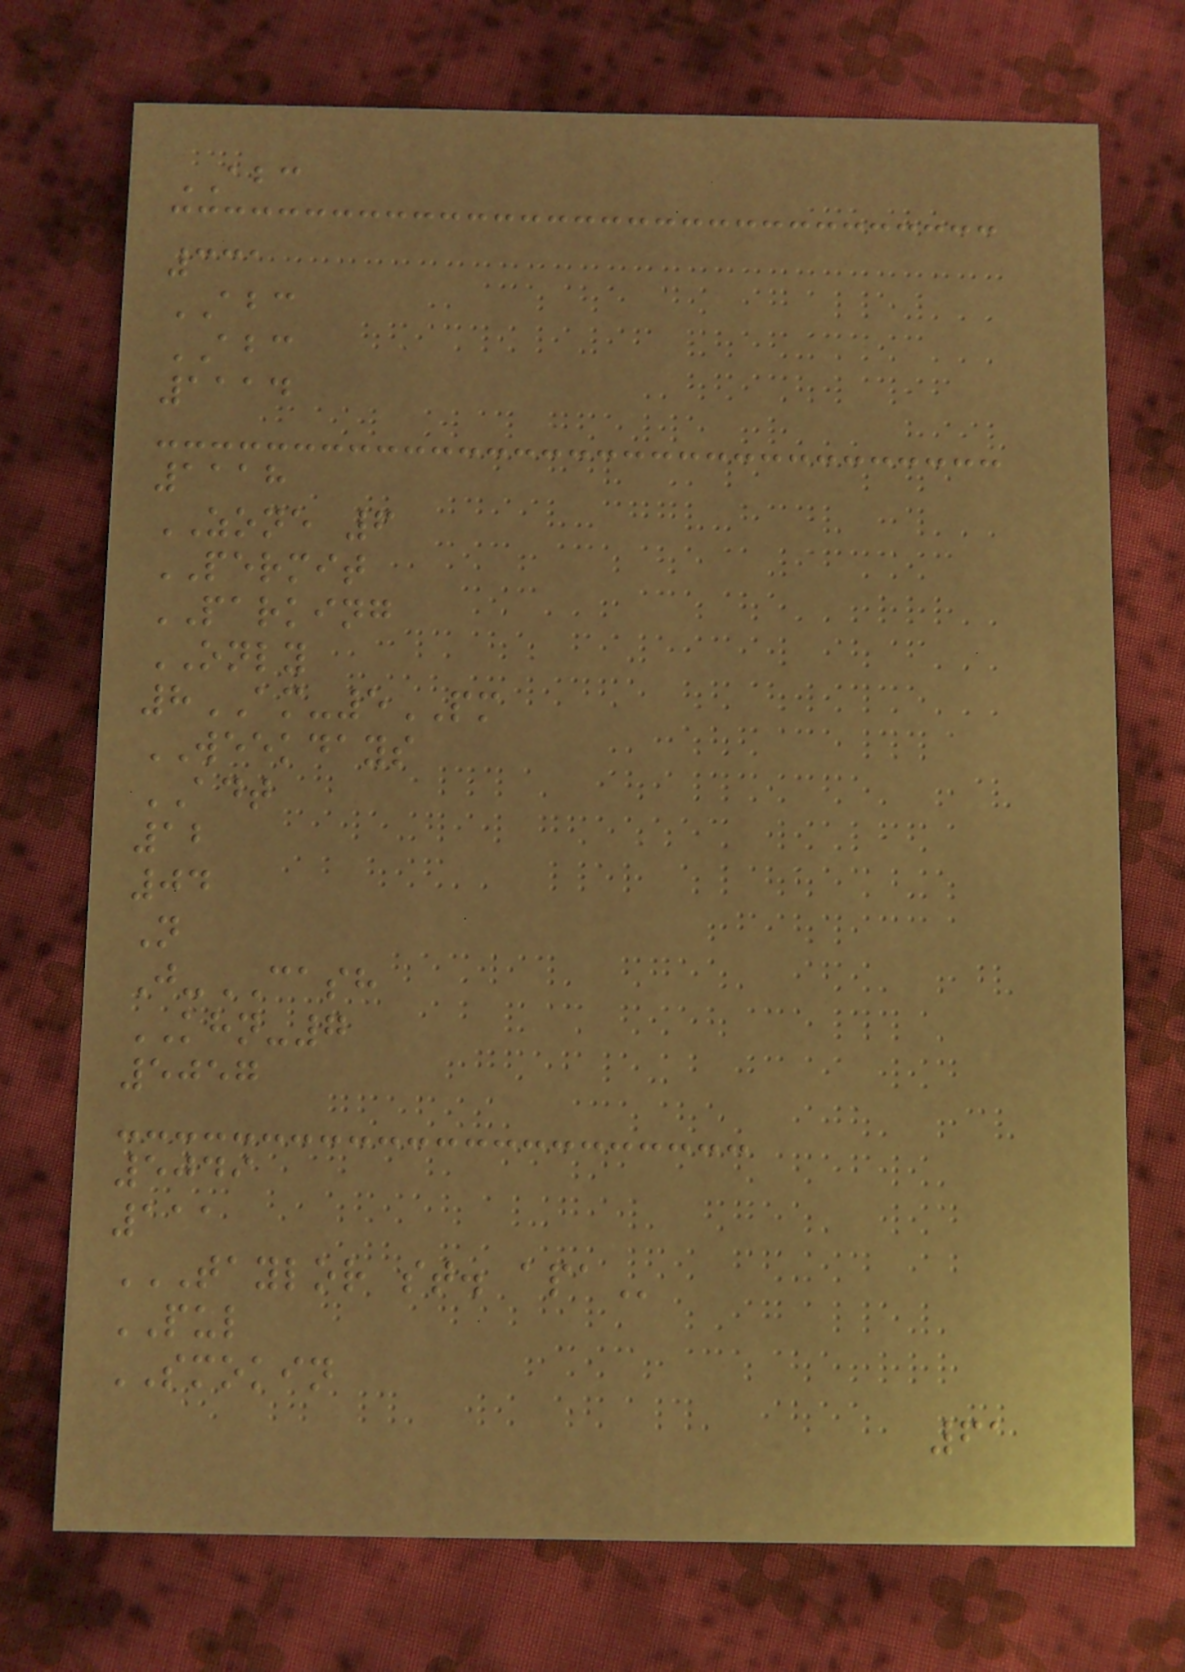ABC
331
ABC
ABC
1114
1118
ZONE 6
PERMIT
PARKING
ONLY
8AM-5PM
WEEKDAYS
ADT
12
04
N
J-CASH
KHN-7
5057
5049
111
TAYLOR ST. APA
PUL
SMOKIN
61
